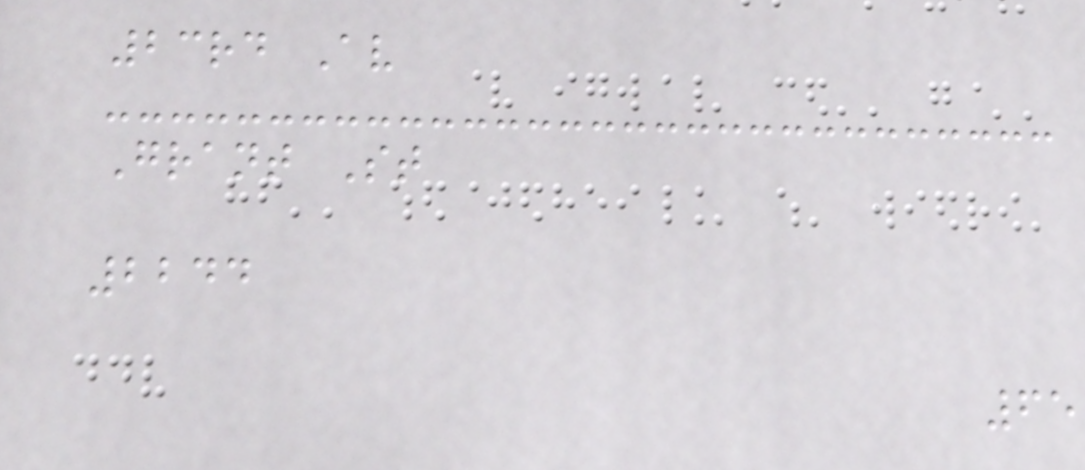23rd Av
Grant St
2244
65
